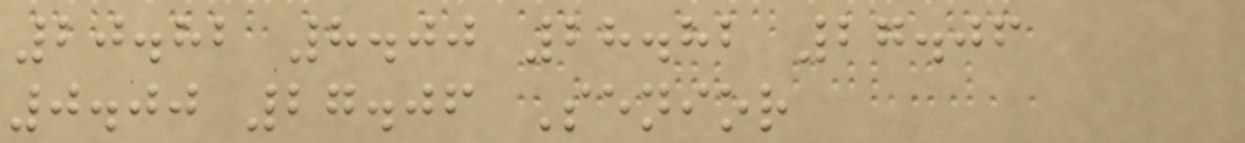20.82 8.00 28.82 27.06
0.00 27.06 Senior
